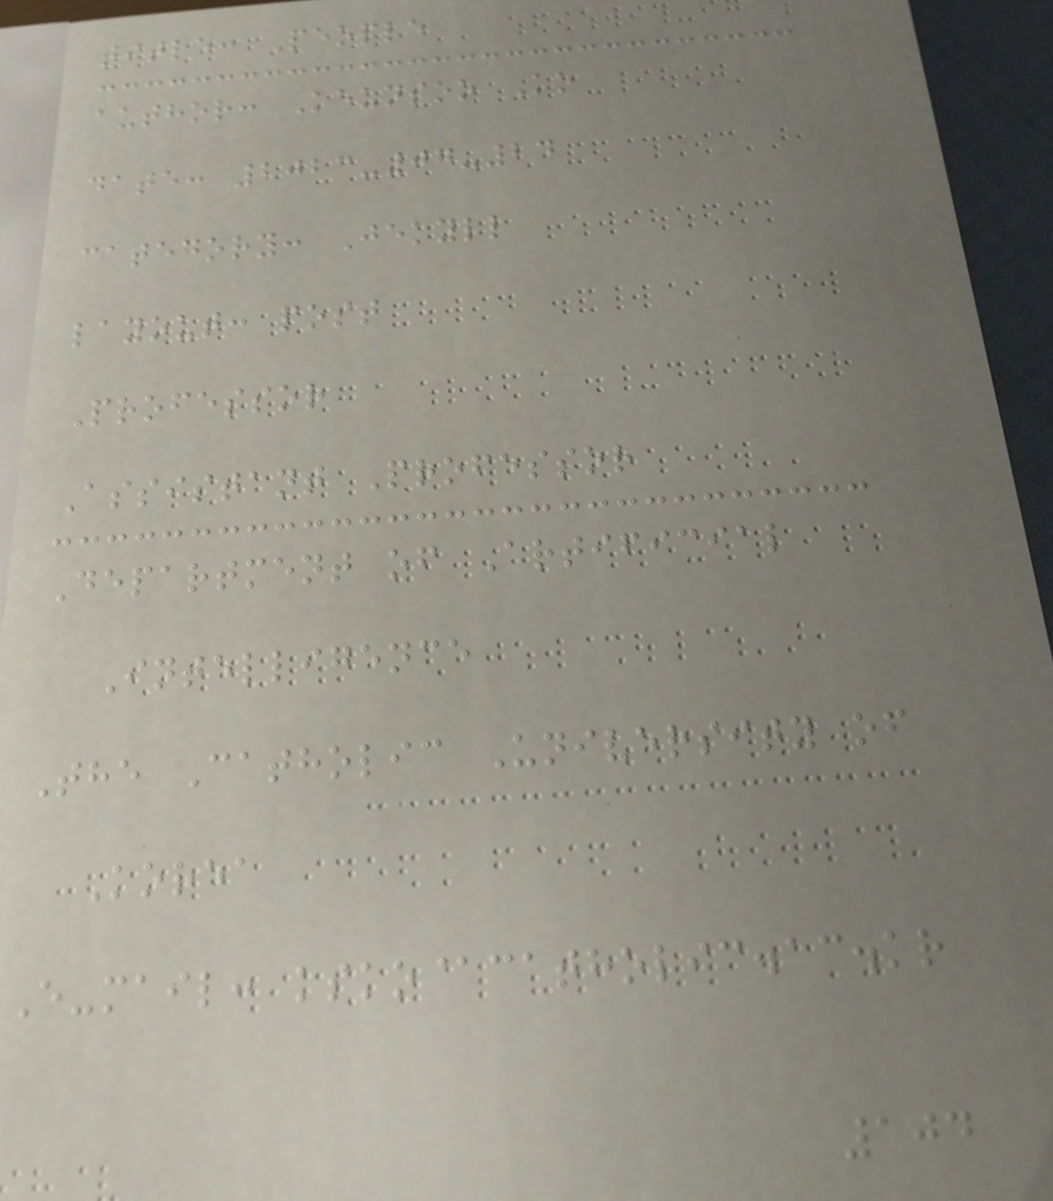title: People
author: Keunsoo Ko
date: 2023-07-24
category: Jekyll
layout: post
Professor
Assistant Professor
Department of Artificial
Intelligence
The Catholic University of
Korea
E-mail: ksko@catholic.ac.kr
104
